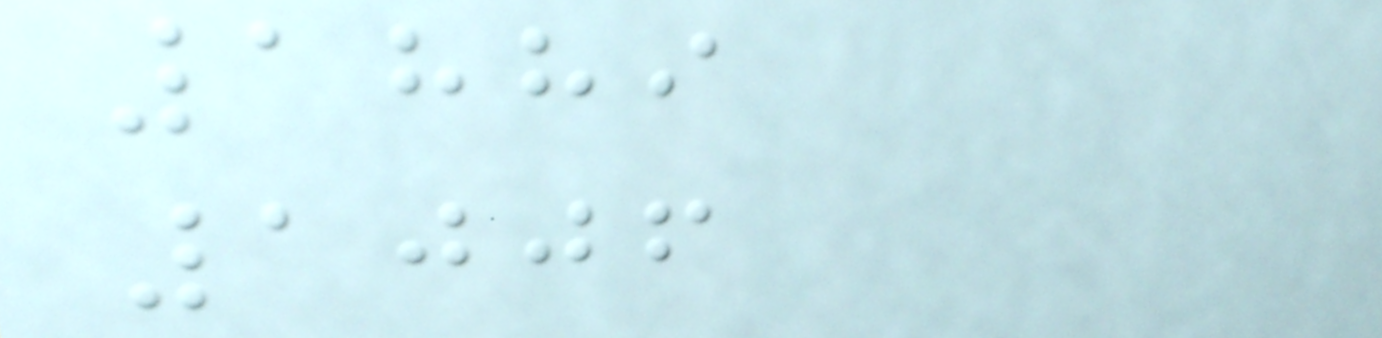1889
1006
